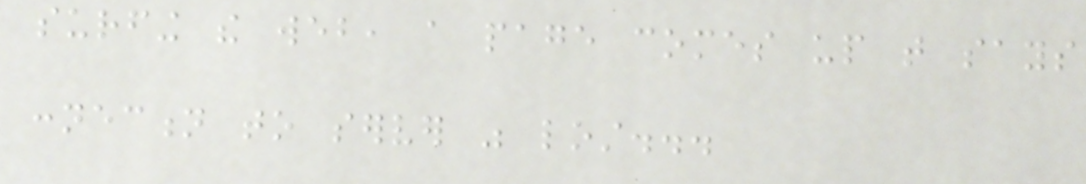surfing the web, a page comes up that says
connection to server was lost...
